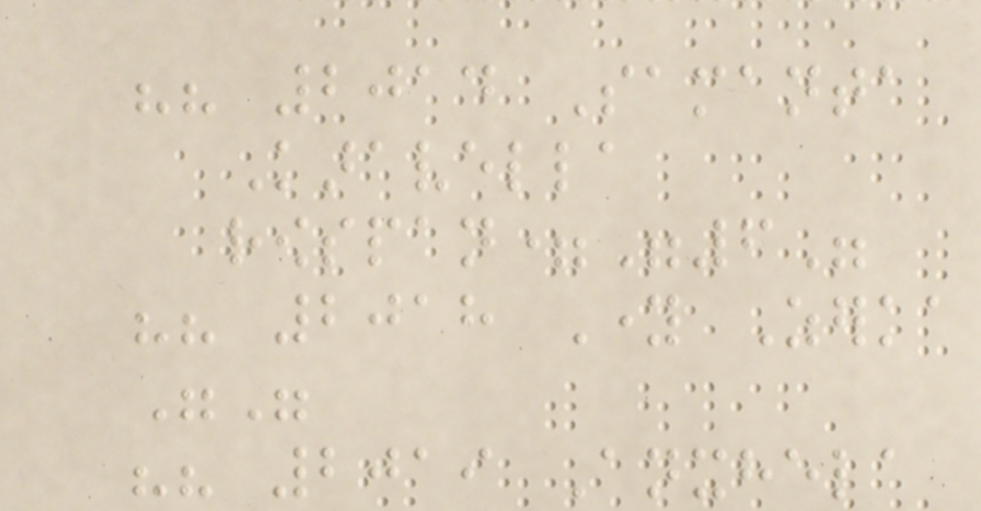"" 2014 Samanta
Karavella
rowspan="6"
"" 2018 Young Zerka
""
"" 2019 Anxhela
